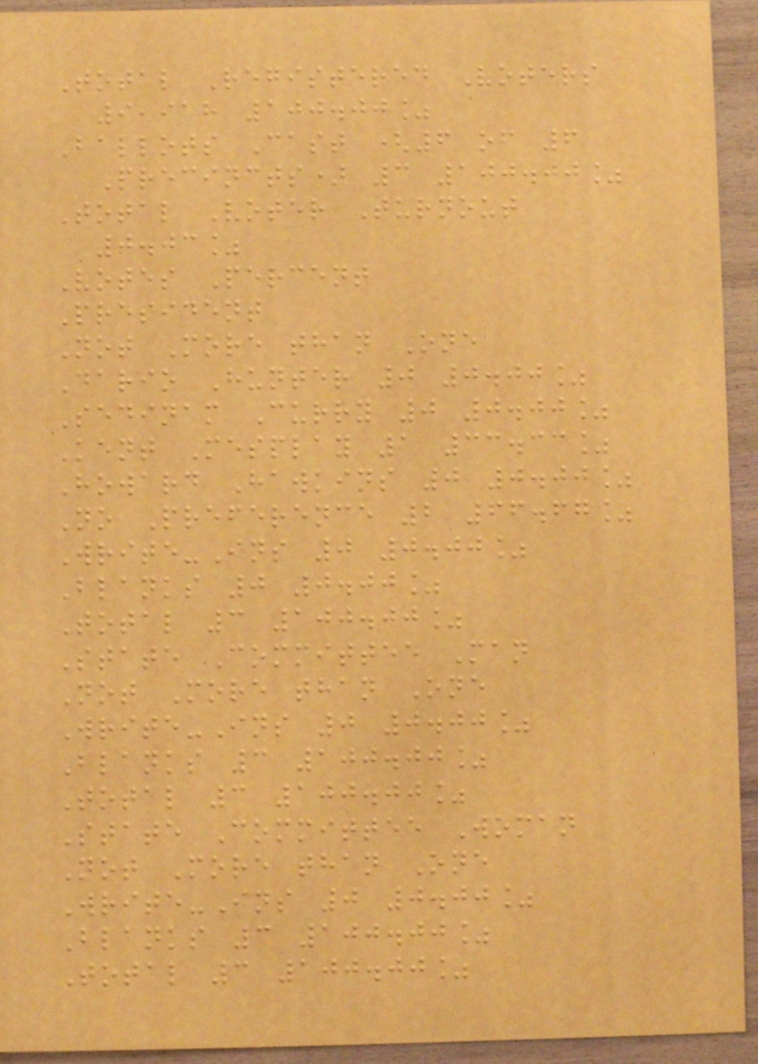Total Registered Voters
9,918 100.00%
Ballots Cast (6 of 6
Precincts) 3 100.00%
Total Voter Turnout
0.03%
Votes Percent
President
Not More than One
Dario Hunter 0 0.00%
Sedinam Curry 0 0.00%
Kent Mesplay 1 33.33%
Howard Hawkins 0 0.00%
No Preference 2 66.67%
Write-Ins 0 0.00%
Blanks 0 0.00%
Total 3 100.00%
State Committee Man
Not More than One
Write-Ins 0 0.00%
Blanks 3 100.00%
Total 3 100.00%
State Committee Woman
Not More than One
Write-Ins 0 0.00%
Blanks 3 100.00%
Total 3 100.00%
